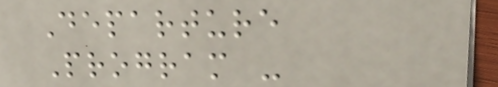Departure
Program -
